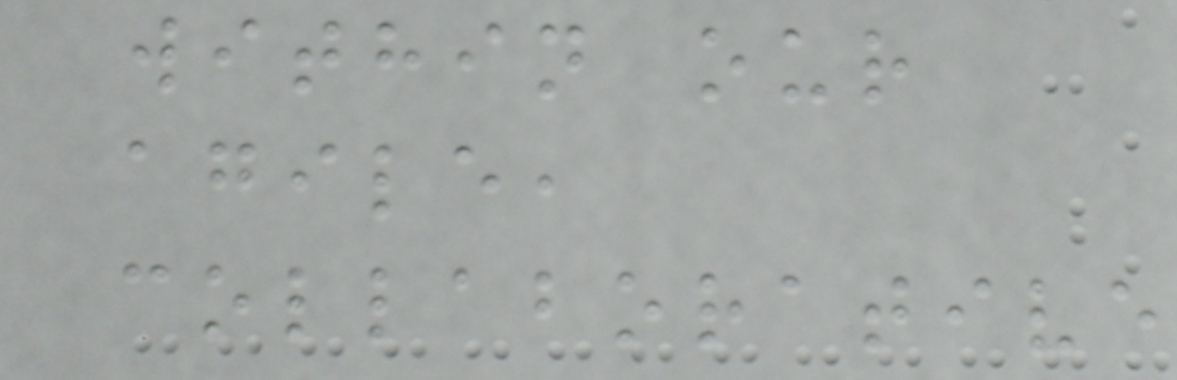within our
agile,
collaborative
